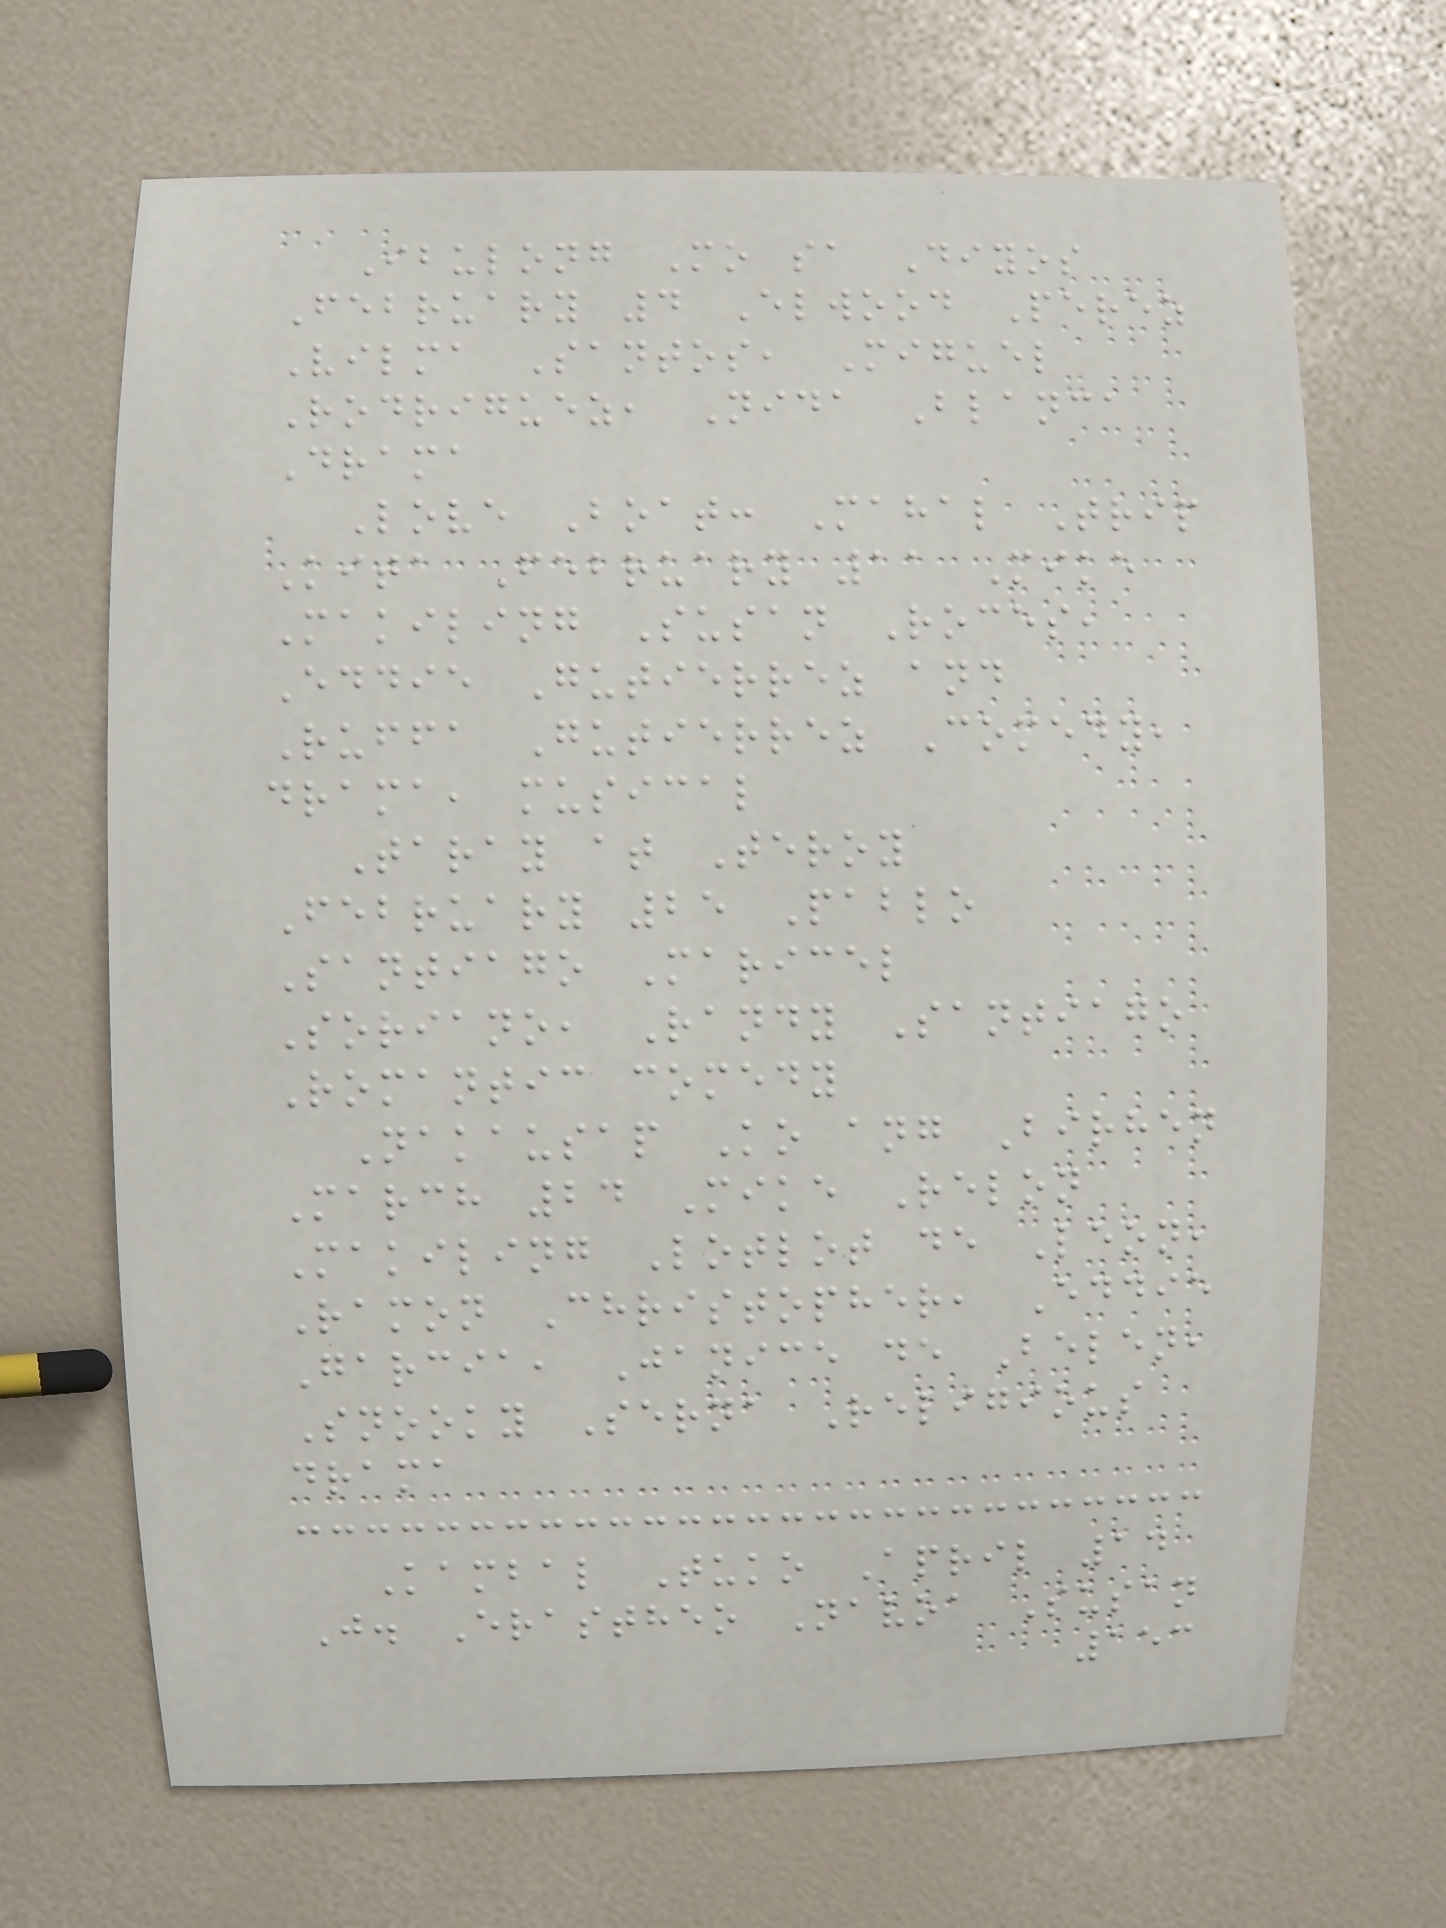Ibulong Mo sa Diyos
February 4 Elwood Perez
Vilma Santos, Miguel
Rodriguez, Nida Blanca
Drama
Love Boat: Mahal Trip
Kita February 11 Mike
Makiling Susan Roces,
Eddie Gutierrez and
Ruffa Gutierrez Comedy,
drama, musical
Taray at Teroy
February 25 Pablo
Santiago Maricel
Soriano, Randy Santiago
Romantic comedy
Nakausap Ko ang Birhen
March 24 Mike Relon
Makiling Lotlot de Leon,
Ramon Christopher, Eddie
Garcia, Janice de Belen,
Snooky Serna Religious
drama
Kambal Tuko April 14
J. Erastheo Navoa Susan
153
